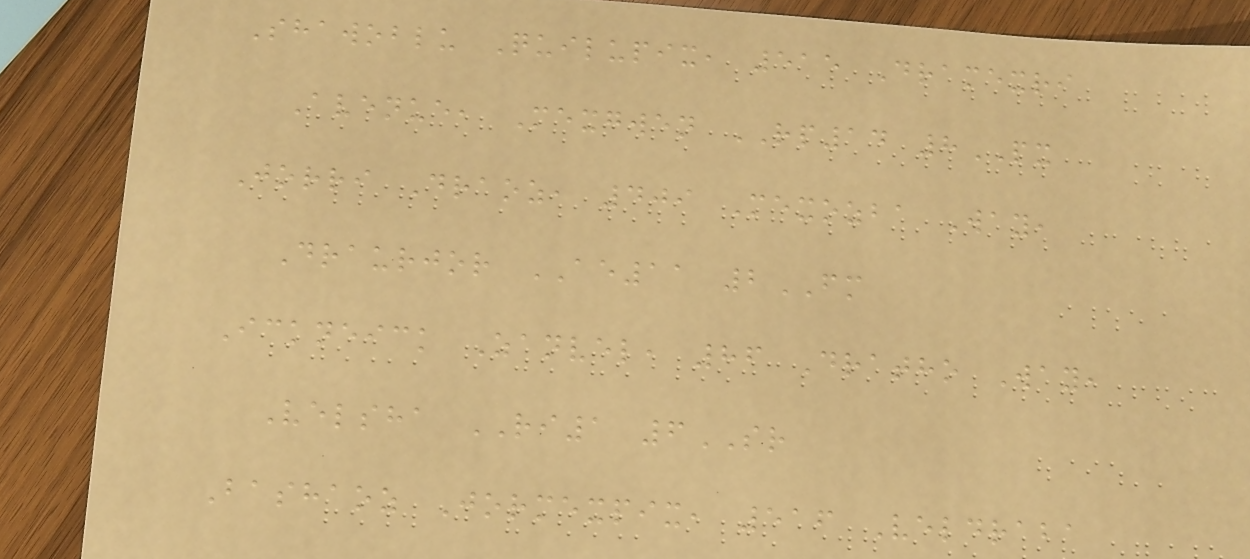Shawoblu Quilupix, 515 Dramexri
Avenue, Mexgwen RP14 8PX
Jorri Draoz, 409 Mexozba Way,
Draurjor AE11 2FM
Ickneick Zanvel, 86 Dratho Way,
Velsha RI1 6SR
Bashaoz Jormexpix, 516 Veldraba
